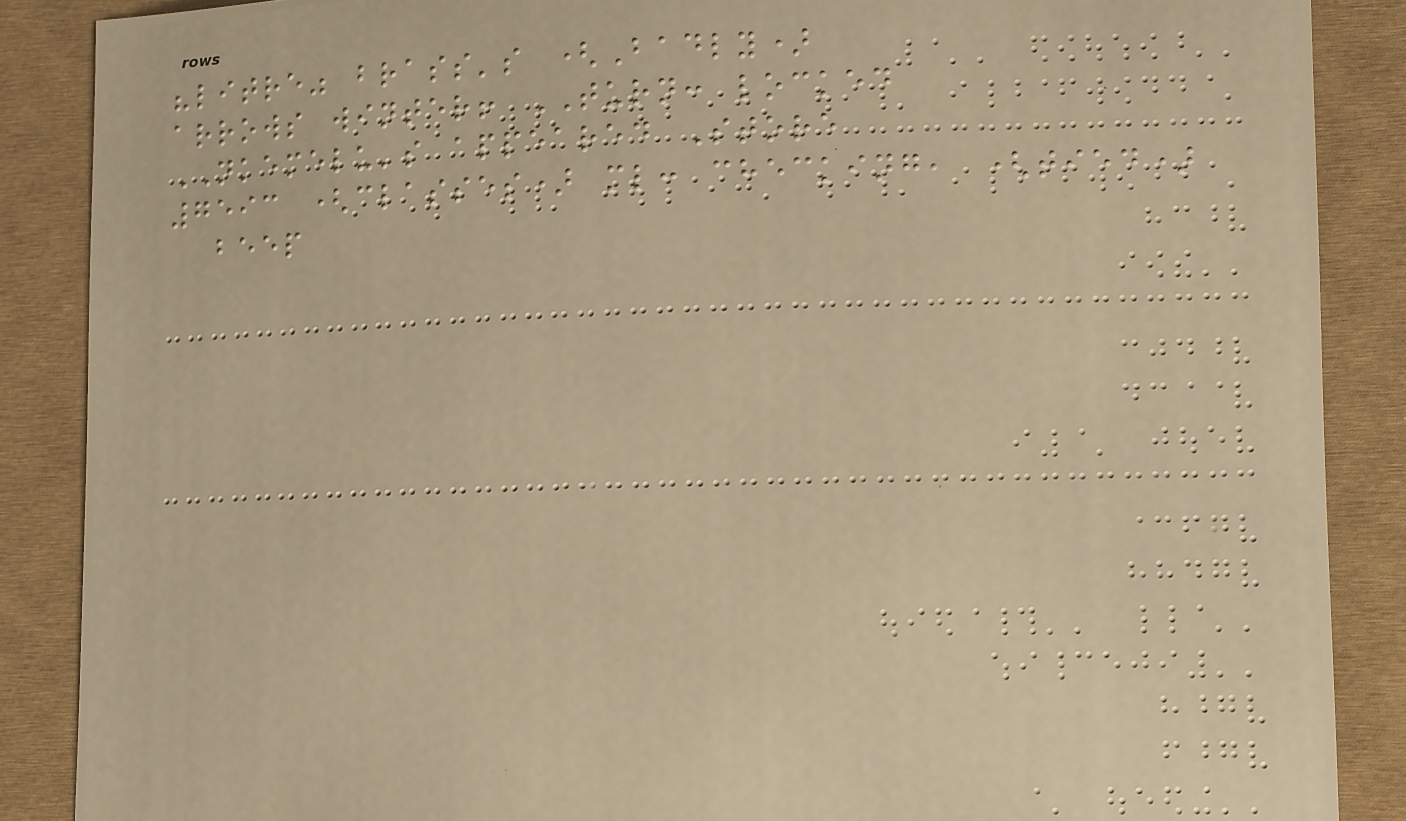"litre" brass's (Badly)
arrows winter! TURN: locked
NKEMELU's appeared Store
7593 (classes) ml: checking, (tied)
beep
